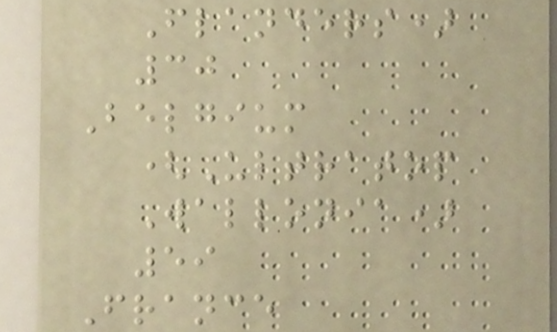Flanders)
30
Belgium
(Ultratop
Wallonia)
59
France
